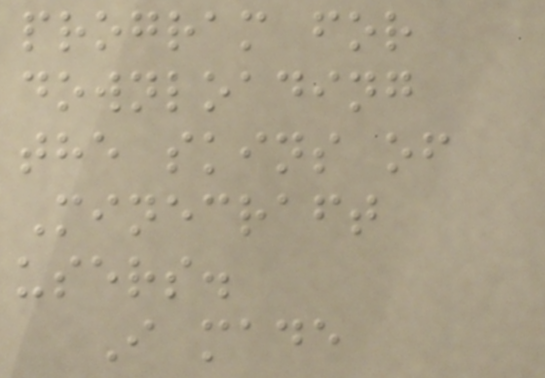program for
downloading
the skins of
Minecraft
users.
I made
